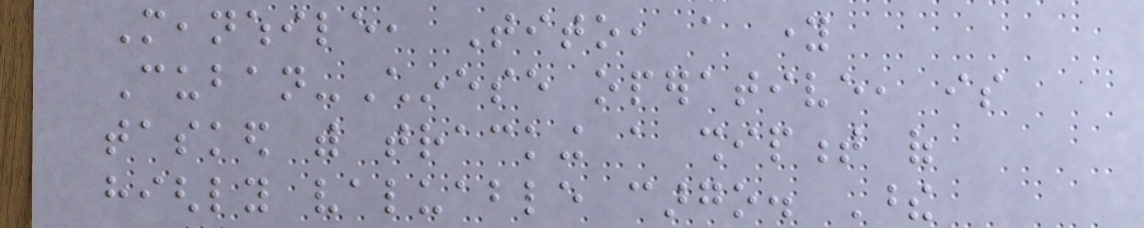Meanwhile, Tito, a young
Cuban-Chinese operative, is
tasked with tracking a shipment of
highly valuable cargo. These
